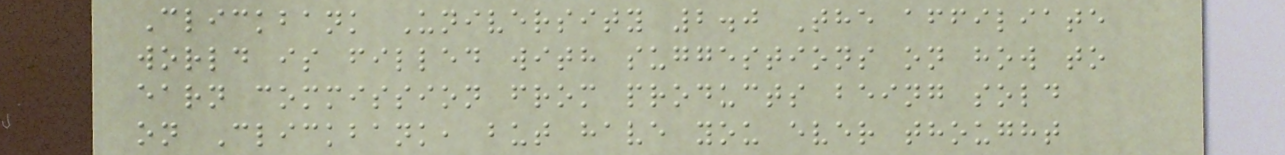Clickbank University 2.0 The affiliate
world is filled with suggestions on how to
earn commission from products being sold
on Clickbank, but have you ever thought
